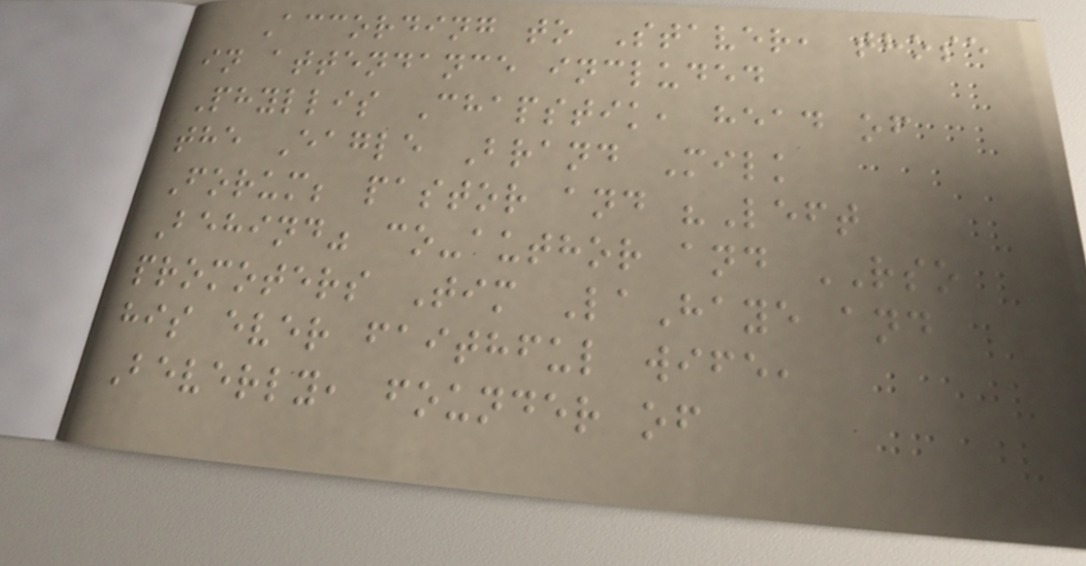According to Staver, those
in attendance included
Phyllis Chapstik, head of
the Eagle Brand Milk
Forum; pastor and "Left
Behind" co-author and RSO
promoters Tim LaHaye and
his ever faithful wife,
Beverly, founder of
